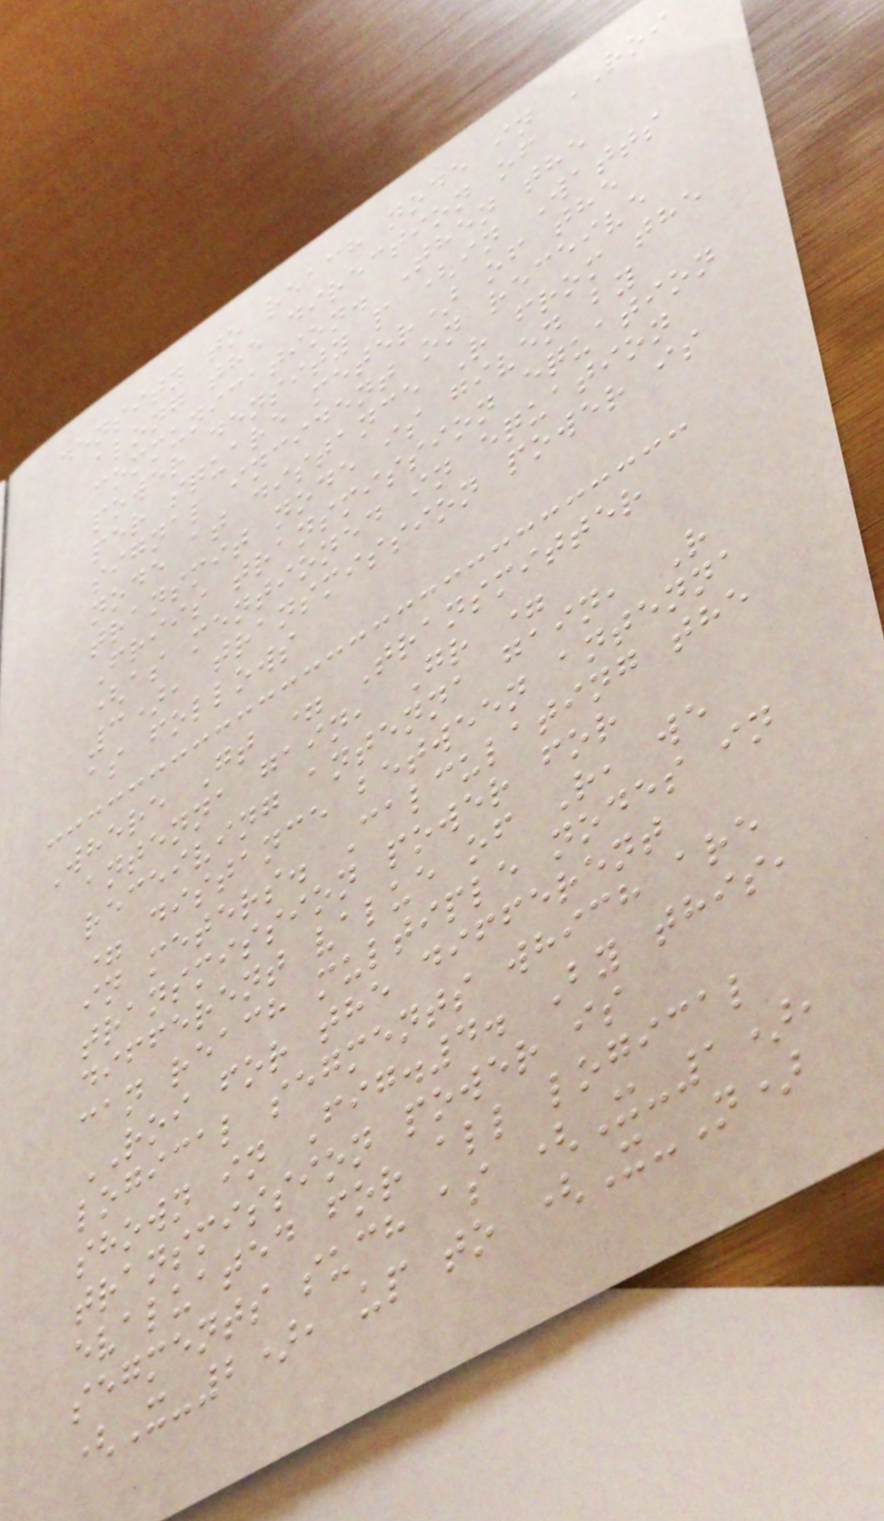density to reach node in ROI
along the direction of
communication. Then the
power density p (in Watts
per square meter) of the
signal incident on receive
node at distance R from the
transmit node is given by
Friis transmission equation
(as mentioned in equation
3), transmission power is
as follows
Where Gt = Transmitter
antenna gain, Gr =
receiving antenna gain, R
= distance between antenna
in meters. Calculating the
transmission power for
different value of R, we
can reach multiple nodes in
ROI for the different
logical segments which are
shown in Fig.4. By this,
transmission power is
evaluated for all logical
segments such as (X-1),
(X-2), up to (X-N)
